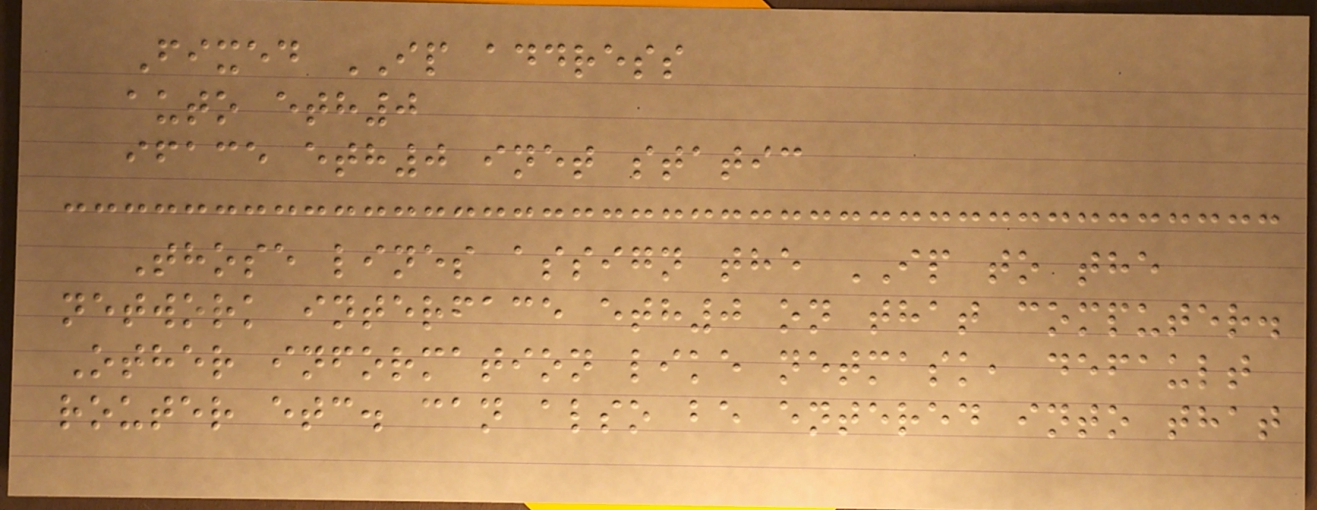Fixed IP address
auto eth0
iface eth0 inet static
Those lines assign the IP to the
network interface eth0 on that computer.
Other information like netmask, default
router etc. can also be entered into that
